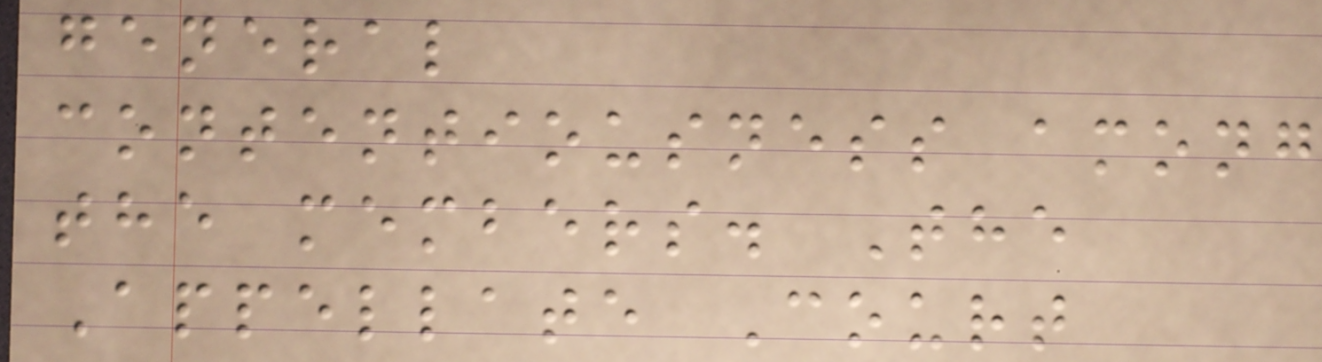general
contentiousness among
the members. The
Appellate Court
